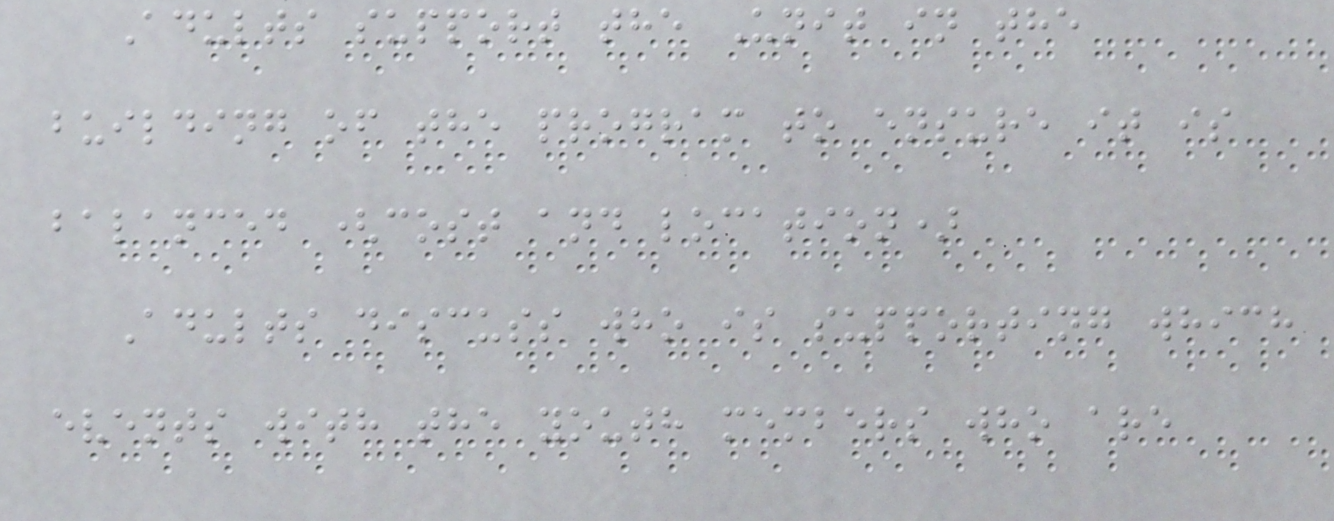Adults support the Unit in the
building of the program to ensure it is
balanced (cost and location)
Adults discuss who is supporting which
events with the youth members who are
